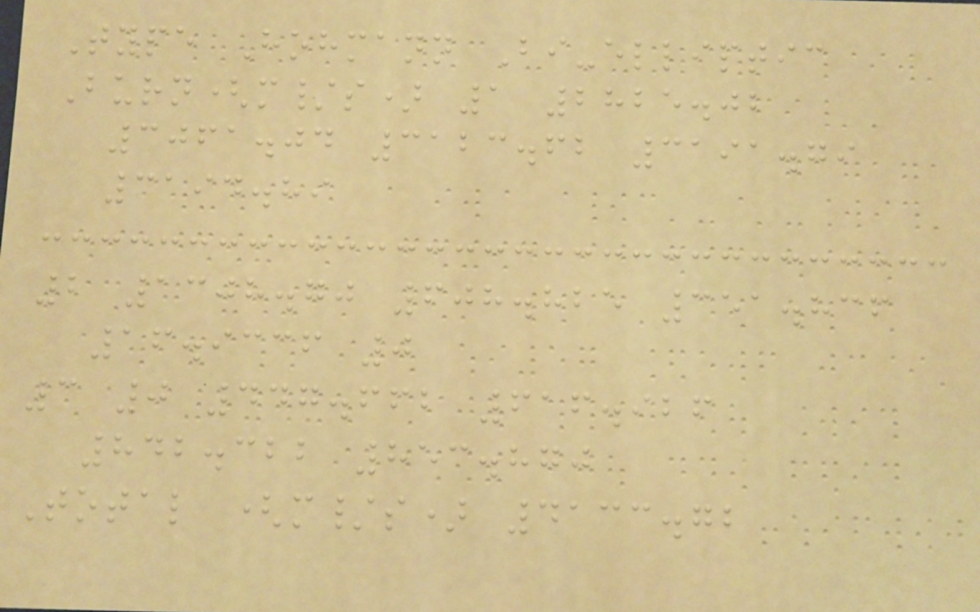Type Hohmann Bi-elliptic
Burn(m/s) 1 2825.02
3061.04 3123.62 3191.79
3194.89
2 1308.70 608.825 351.836
16.9336 0
3 0 447.662 616.926
842.322 853.870
Total (m/s) 4133.72
